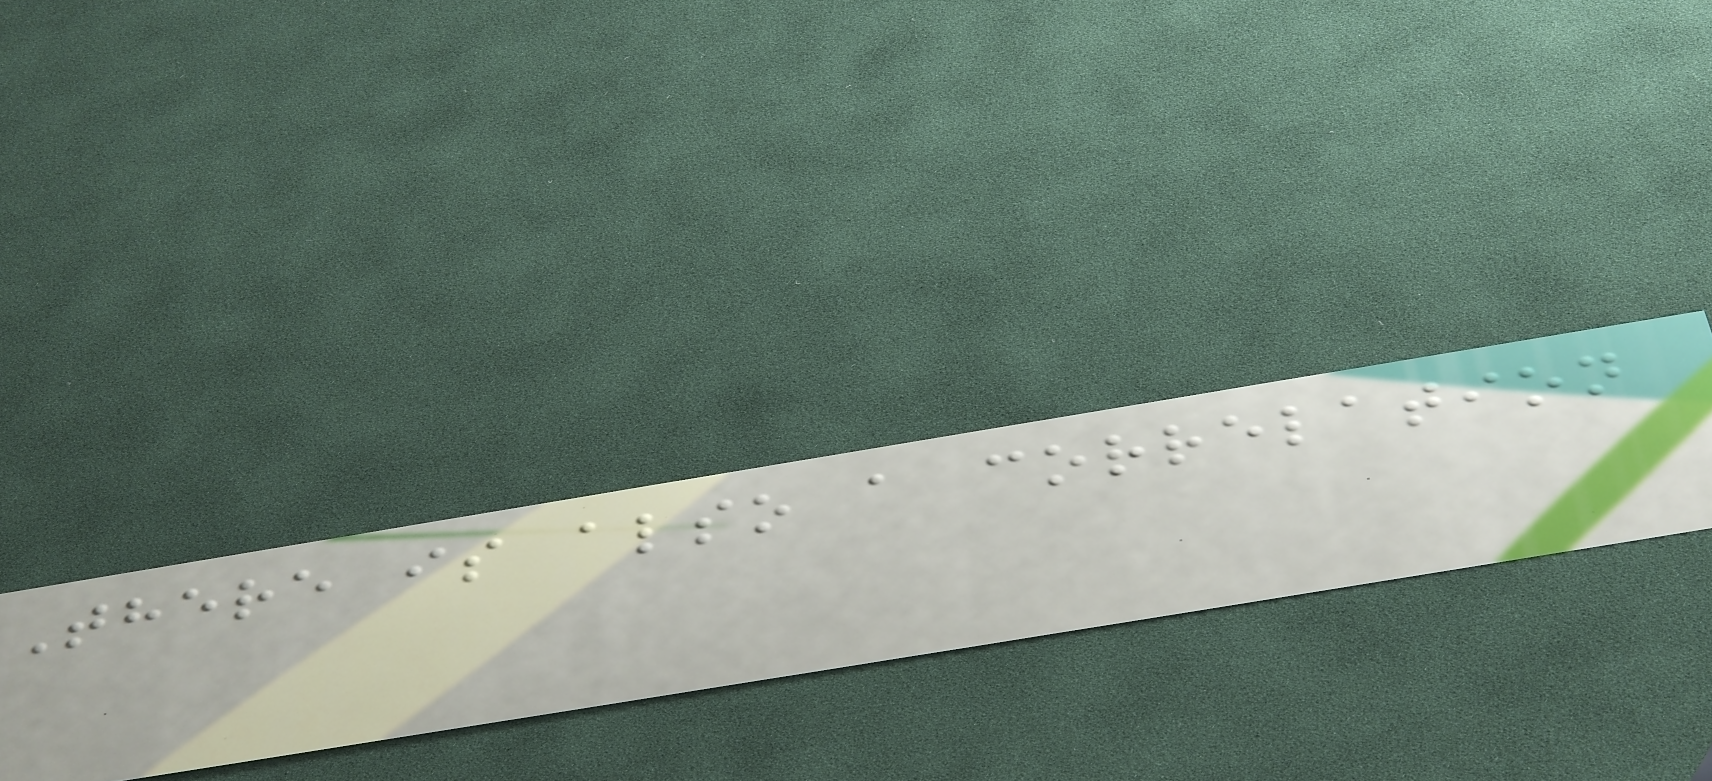There is also a correlation
